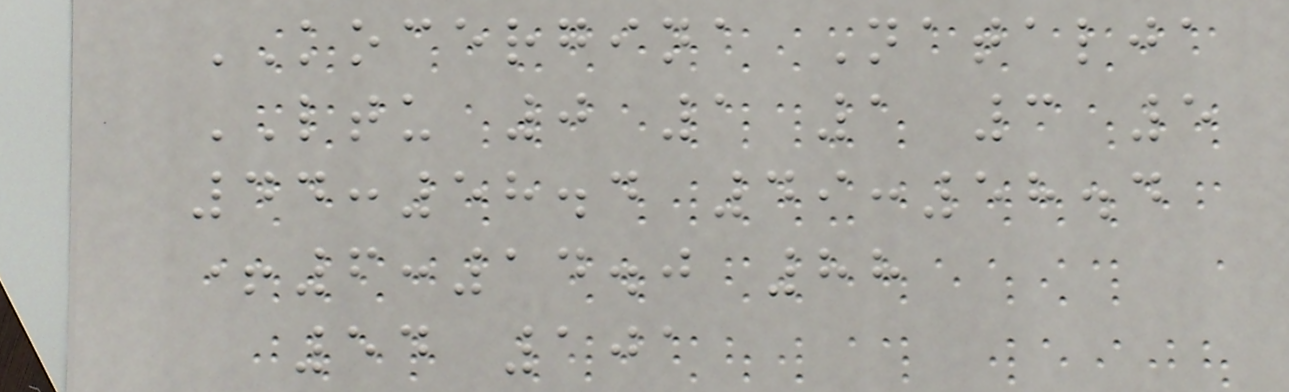KOCERGINA Natalja
LTU 0 1 1 3 5
44:58.4 49:58.4
+6:14.0 88
54 101
